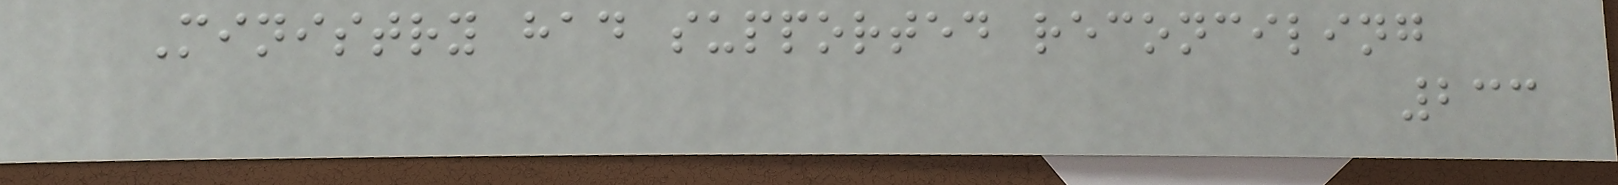Ministry had supported reconciling
233
